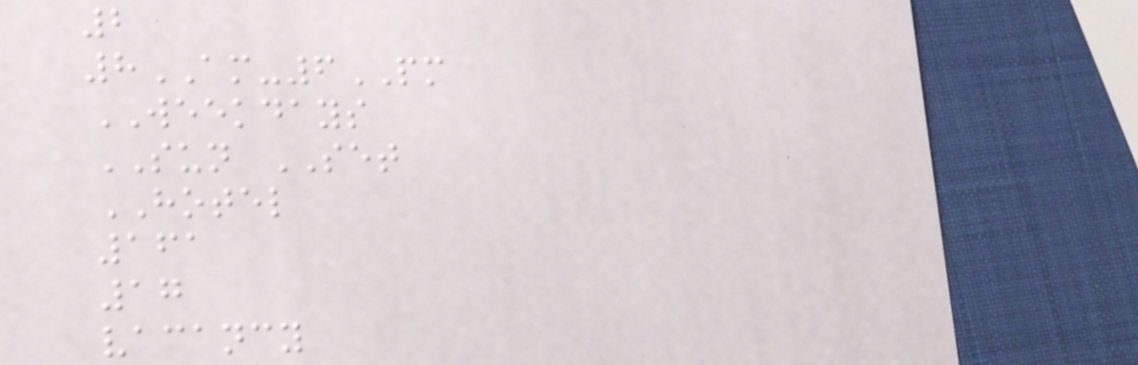2
8AM-6PM
WEEKDAYS
SUN SET
HOTEL
161
17
vacancy
